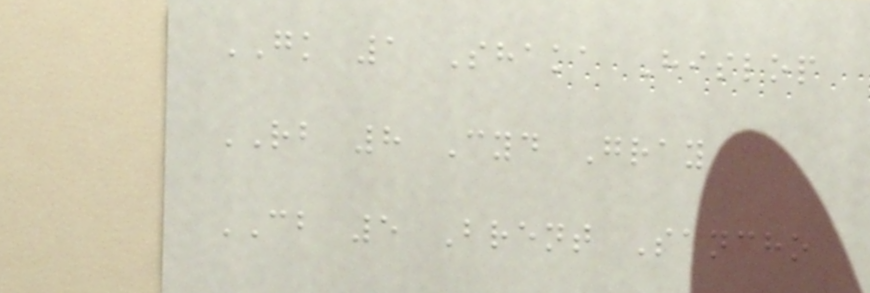GK 1 Shaka Hislop
RB 8 Cyd Gray
CB 5 Brent Sancho
